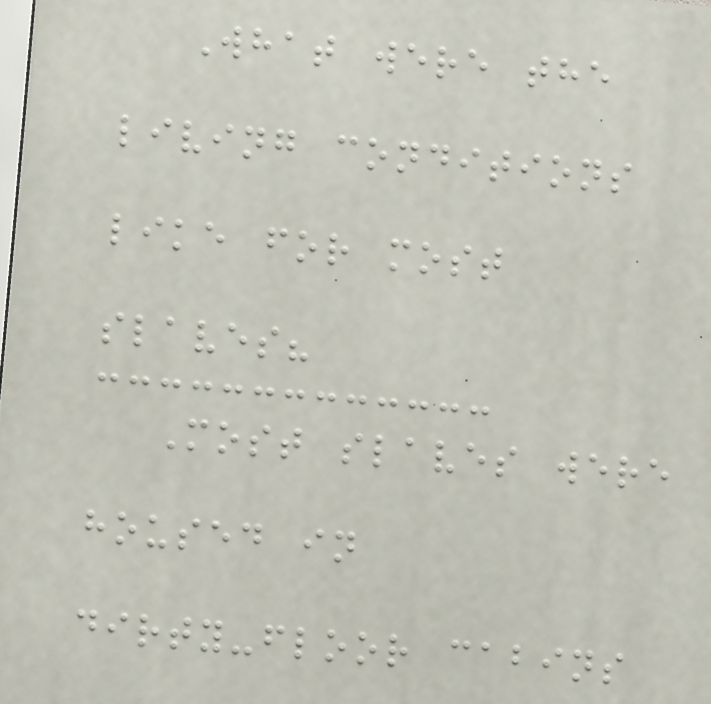What were the
living conditions
like for most
slaves?
Most slaves were
housed in
dirty-floor cabins
